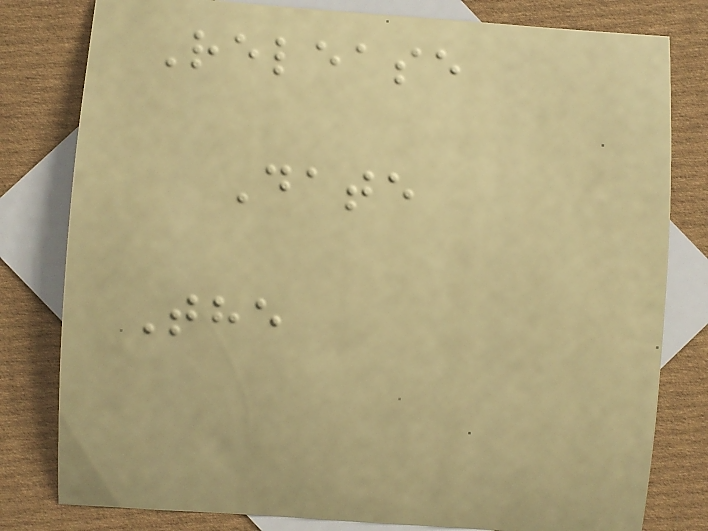Release
Date
The
